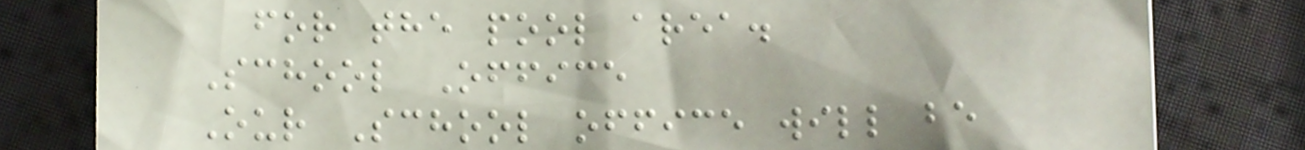for the pool area.
School Office
Our School office will be
